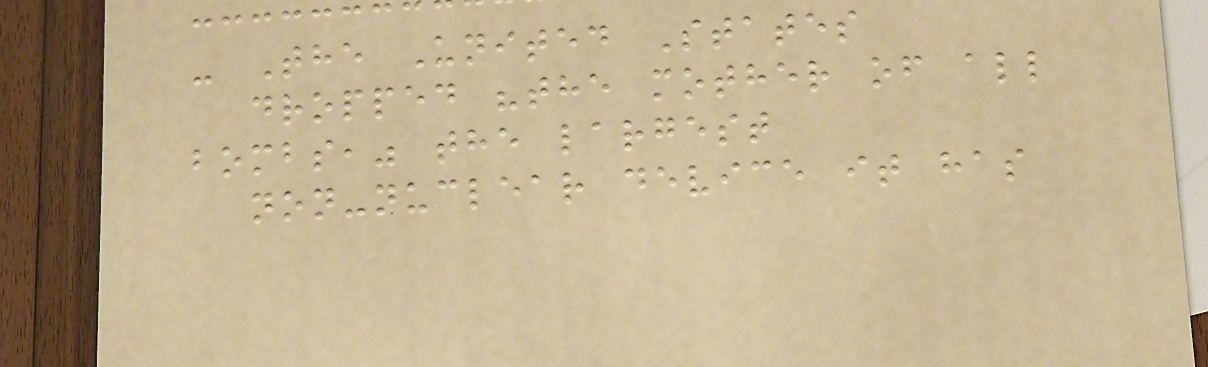- The United States
dropped "the mother of all
bombs," the largest
non-nuclear device it has
